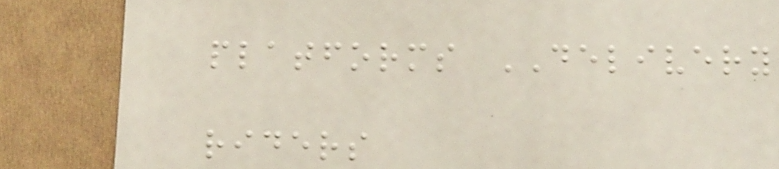platforms DELIVERY
riders
